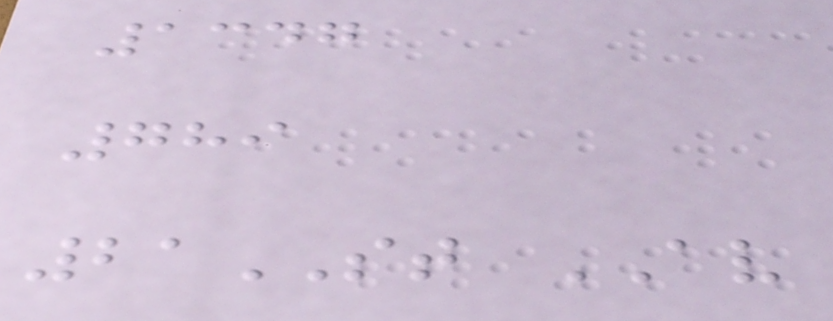1347
789
21ST AV
